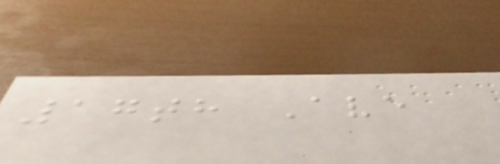17th Ave
